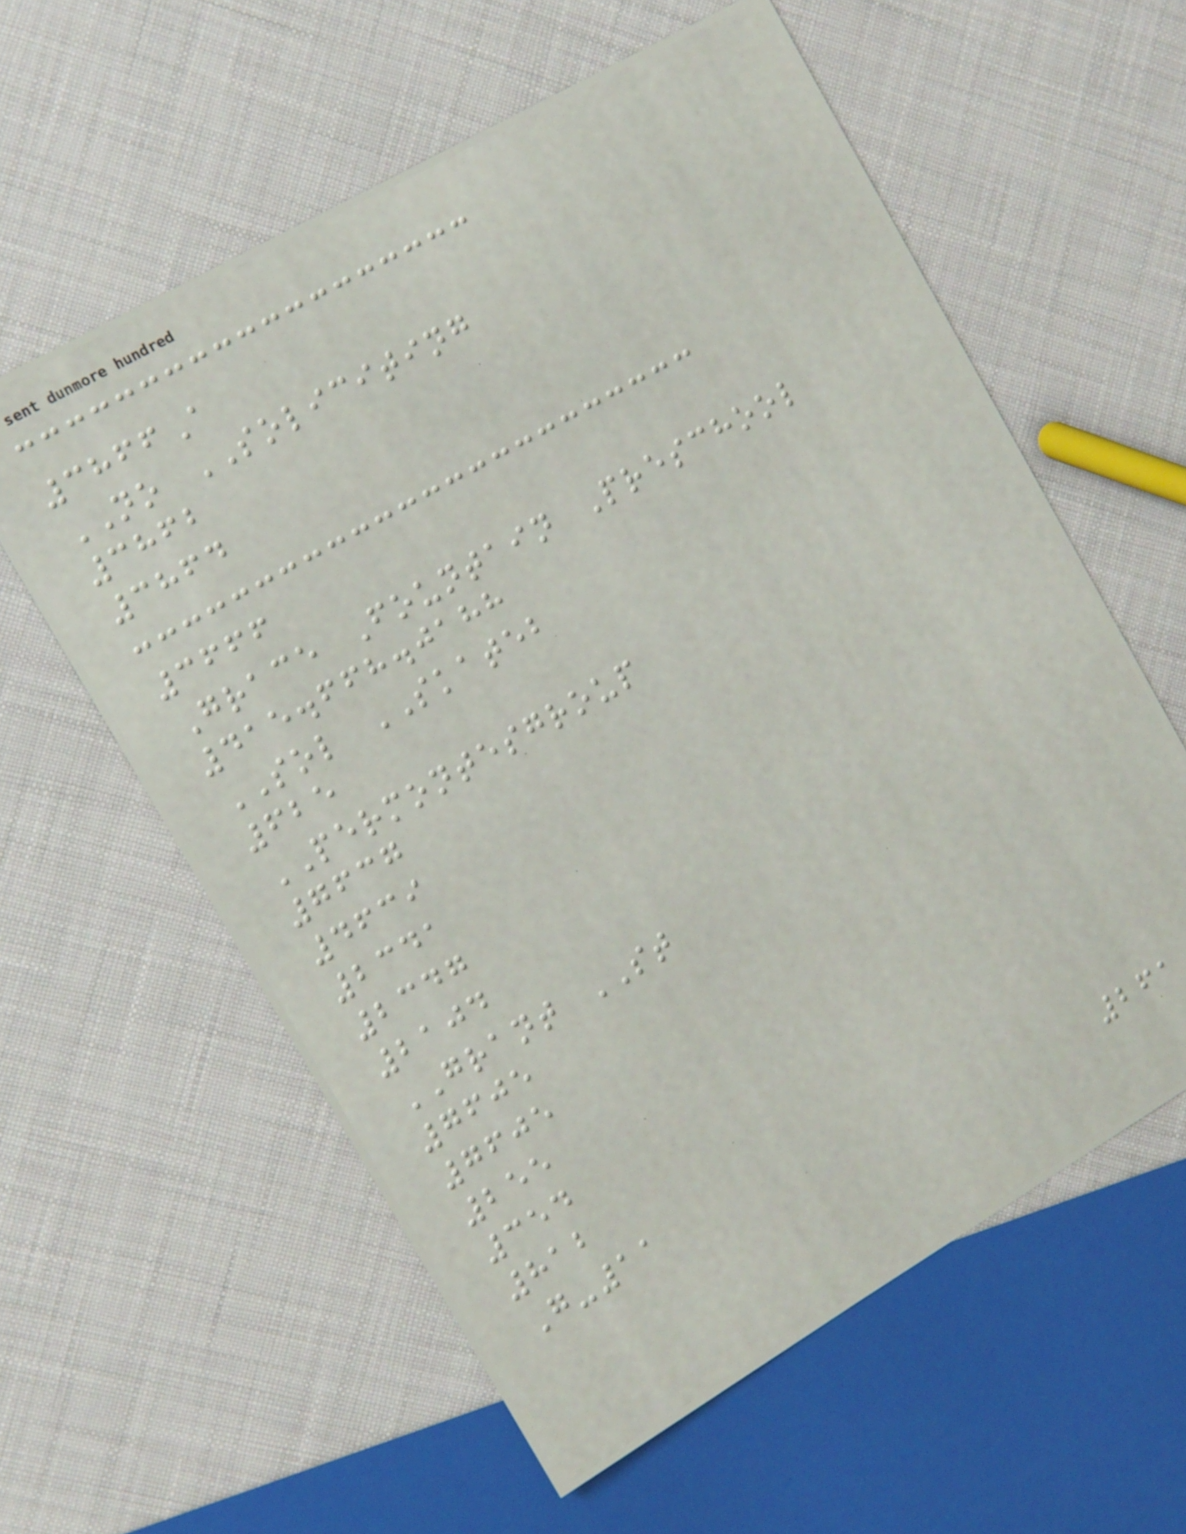3866A
NO SOLICITING
3862
3864
3666
Grace Fountain Preschool
415.668.0188
SOL SKATEB
625
PERMONTESGROUP
7637
4639
2341
2347
2104
GRANT ST
7605
7605
255
354
812
G-11
261
